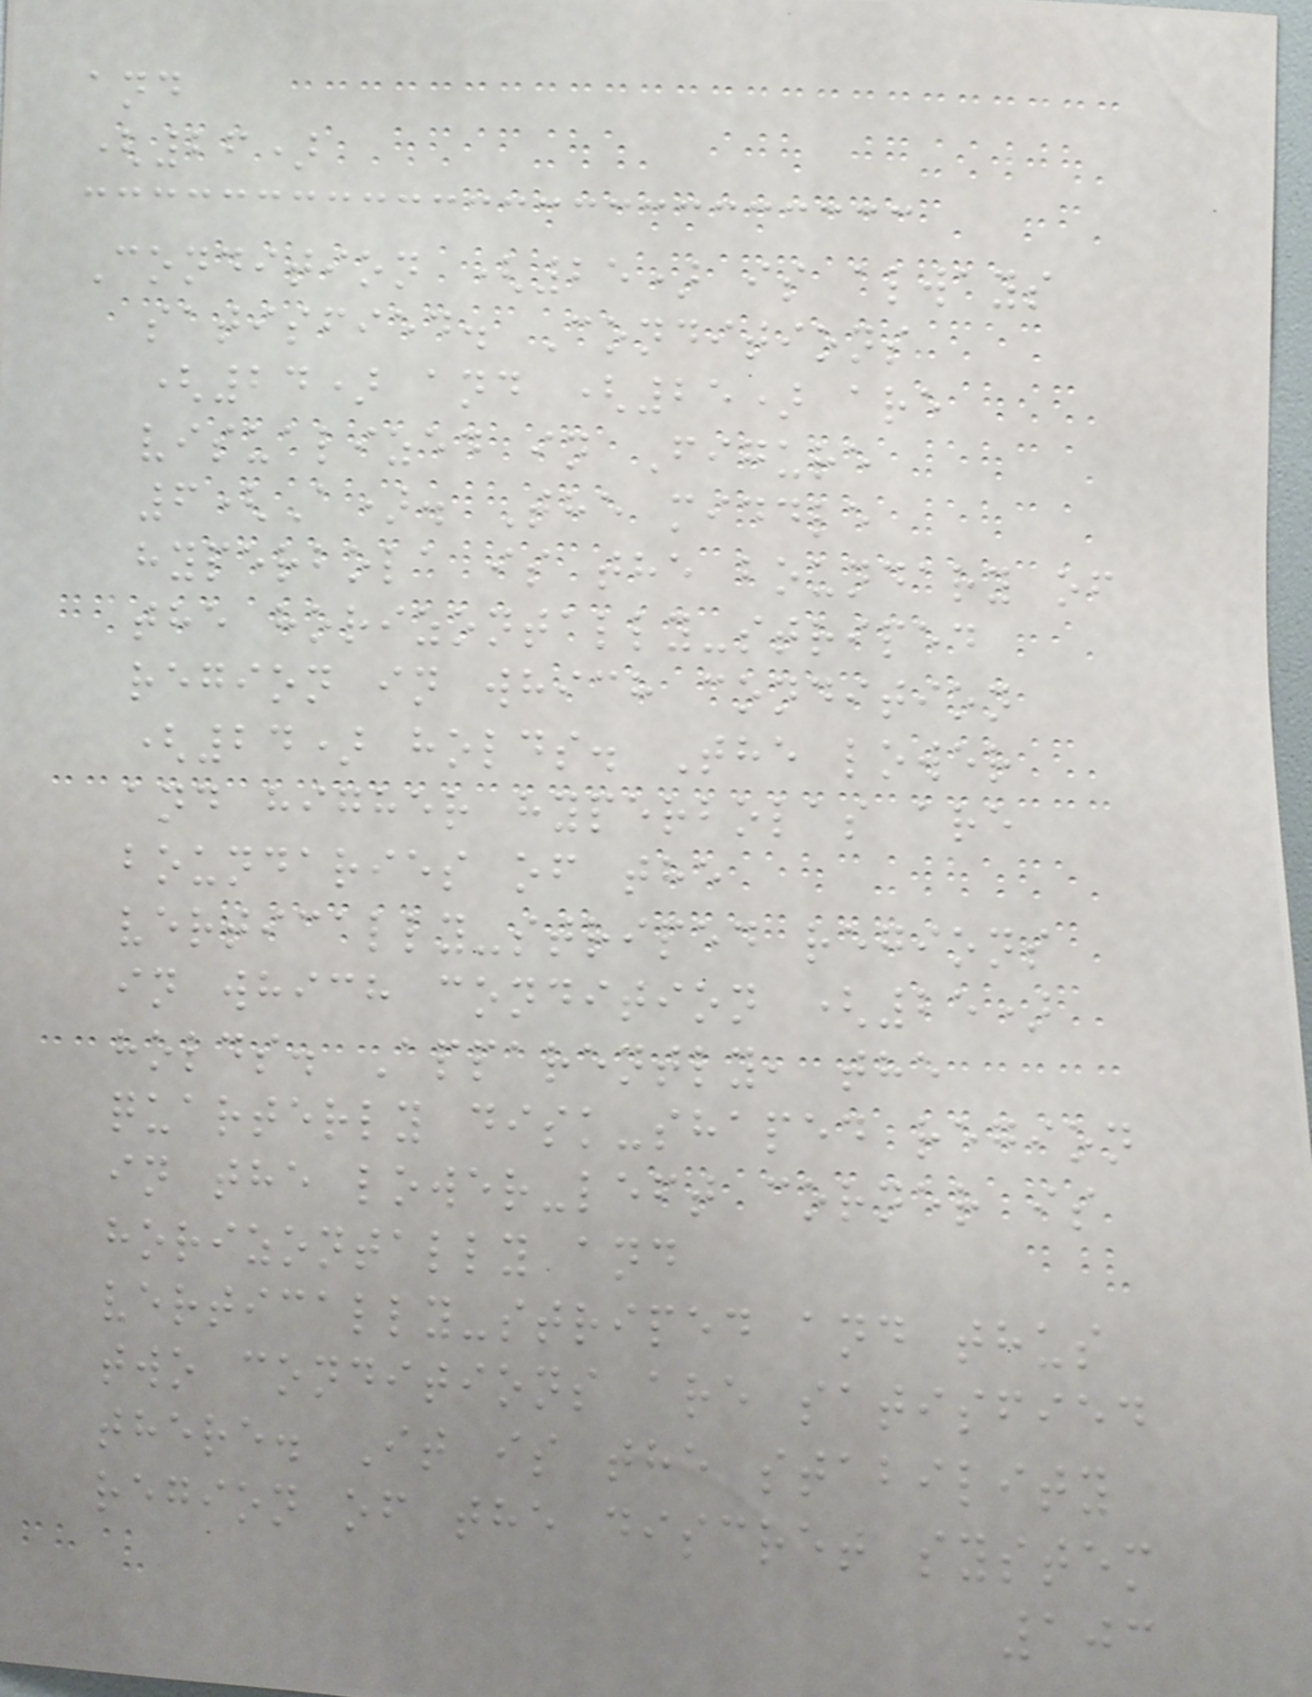and
(26)
Condition (25) is always
satisfied. Conditions
(24) and (25) are
visualized in Figure
6(A). The middle
hyperbola is the boundary of
the horizontally-striped
region in which condition
(24) holds. The lower
and higher hyperbolas are
boundaries of the
vertically-striped regions
in which condition (25)
holds. Apparently, the
quarterly disk-shaped region
in the lower-left corner is
horizontally and
vertically-striped and thus
two conditions are satisfied
there. It is the stability
region of the discret system
103
